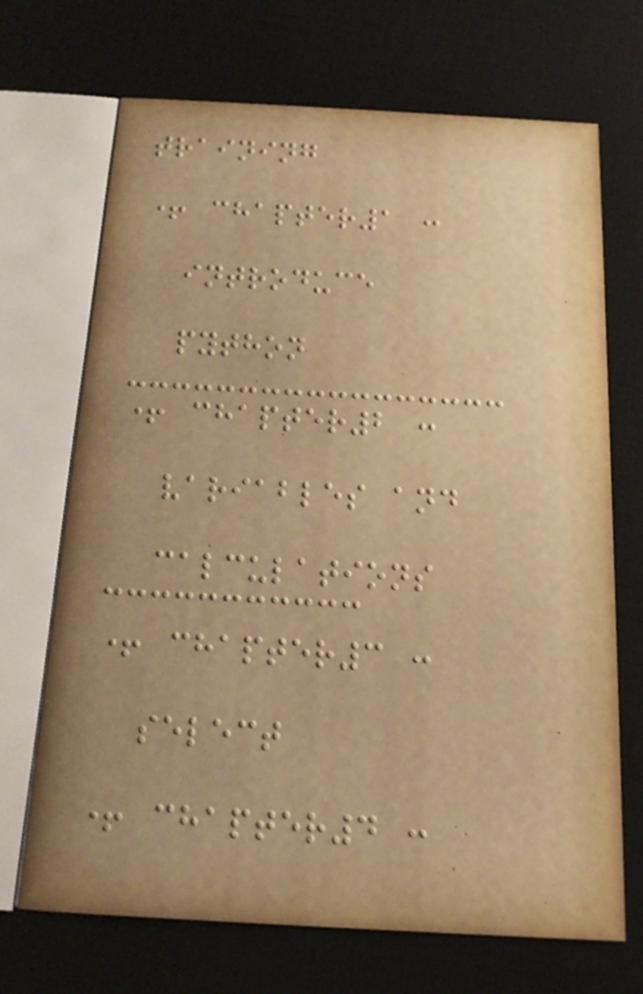training
+ chapter1 :
introduce
python
+ chapter2 :
variables and
calculations
+ chapter3 :
select
+ chapter4 :
